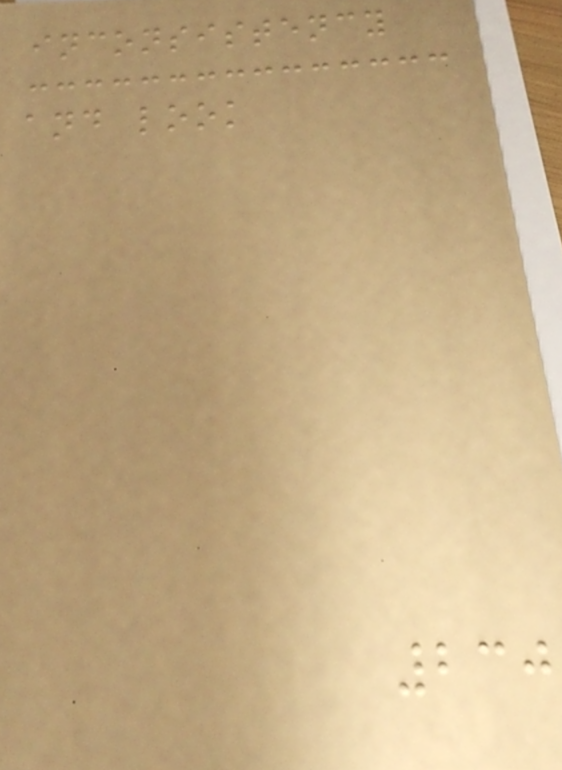inconsistency
and look
230
